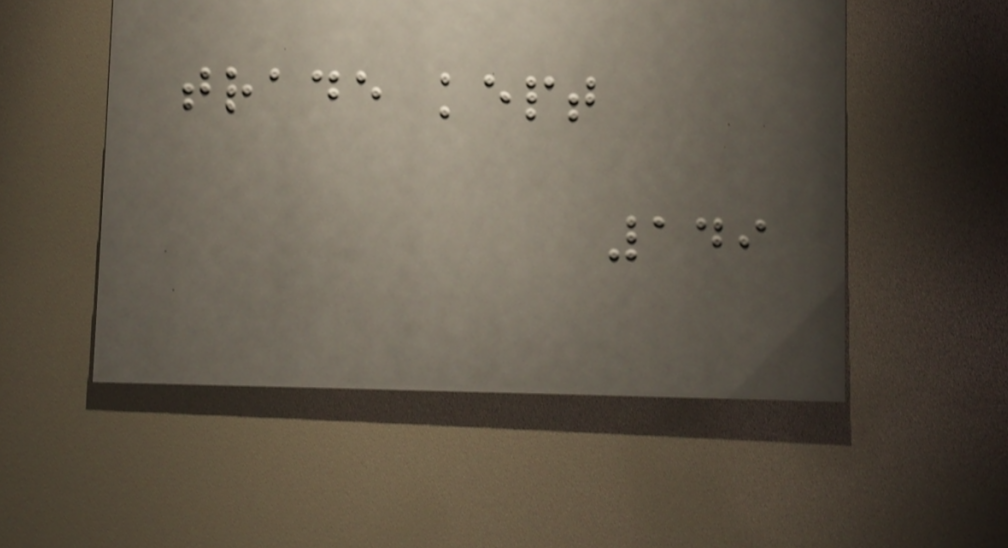trade kept
149
